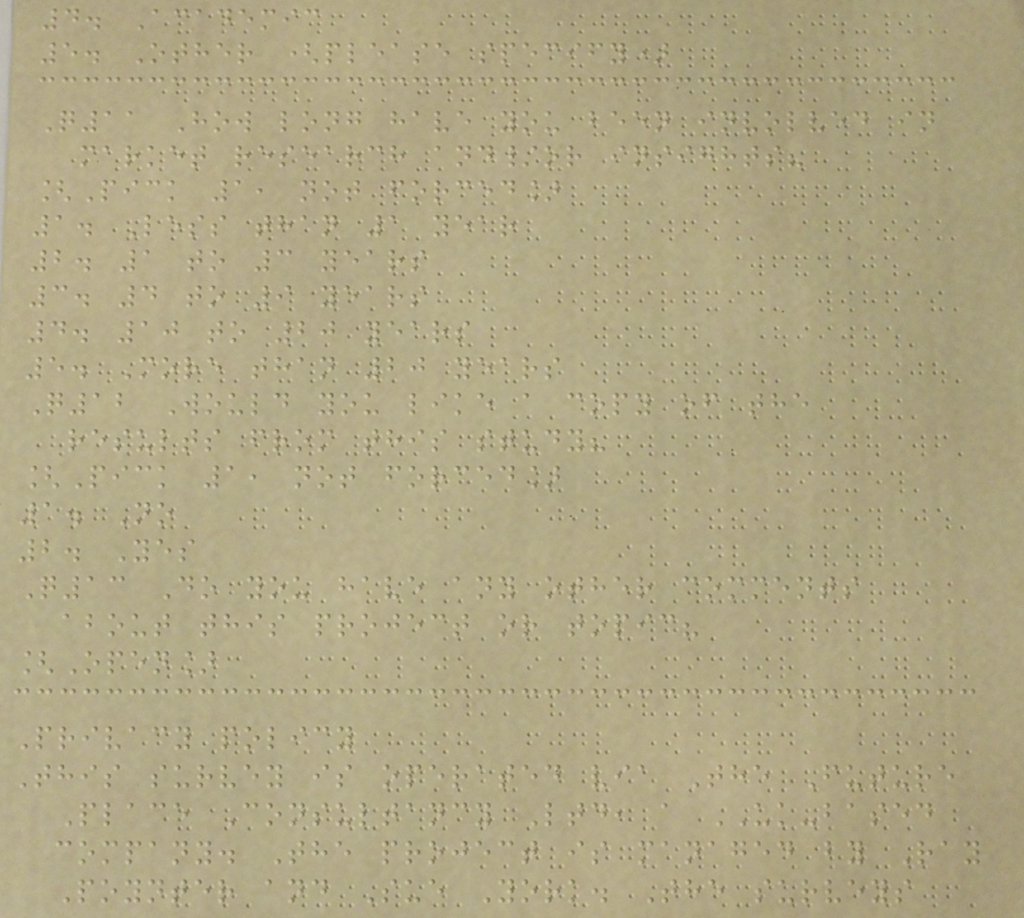4. Academic
5. Other (please specify)
Q11 How long have you been involved in
market research and/or insights?
[Pick 1, not forced]
1. Less than 1 year
2. 1 to 3 years
3. 4 to 9 years
4. 10 to 20 years
5. More than 20 years
Q12 Would you like a copy of the
results from this study?
[Pick 1, not forced]
1. No
2. Yes
Q13 Do you have any other comments
about this project or topic?
[Open]
Privacy policy
This survey is operated via The Future
Place Consultancy Ltd, a UK-based
company. The project is managed by Ray
Poynter and Sue York. The surveys
